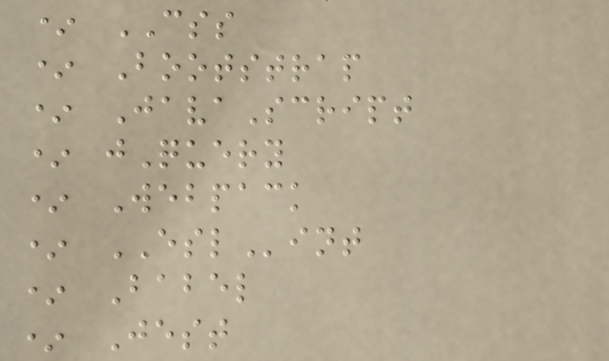* CSS
* Bootstrap
* JavaScript
* jQuery
* Webpack
* ESLint
* Babel
* Jest
